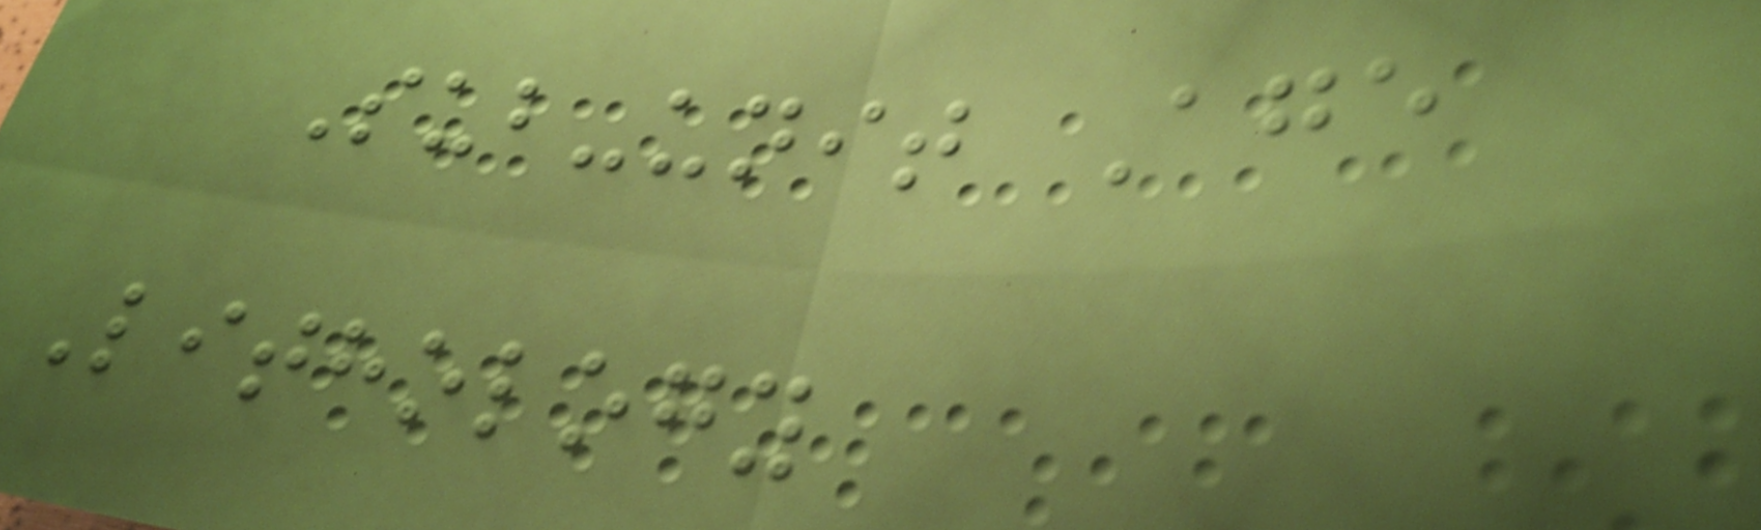Sub-unit Age
Lithology
